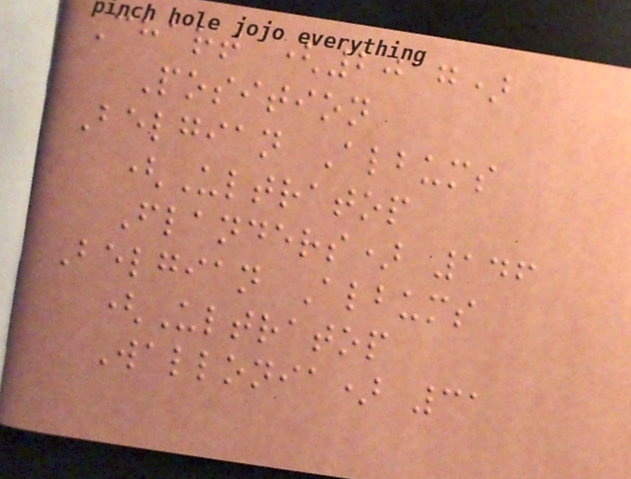Chart (2017)
Position
Belgian Albums
(Ultratop
Flanders) 146
Belgian Albums
(Ultratop
Wallonia) 31
